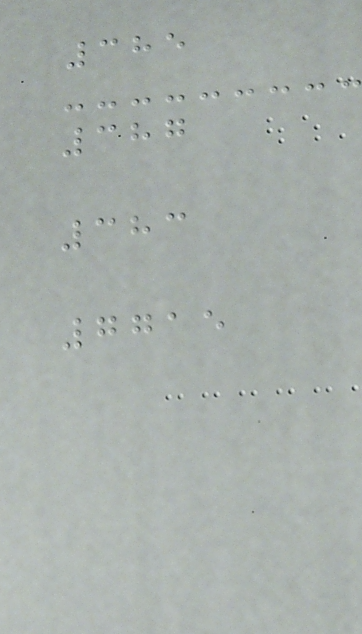385
387
383
7715
